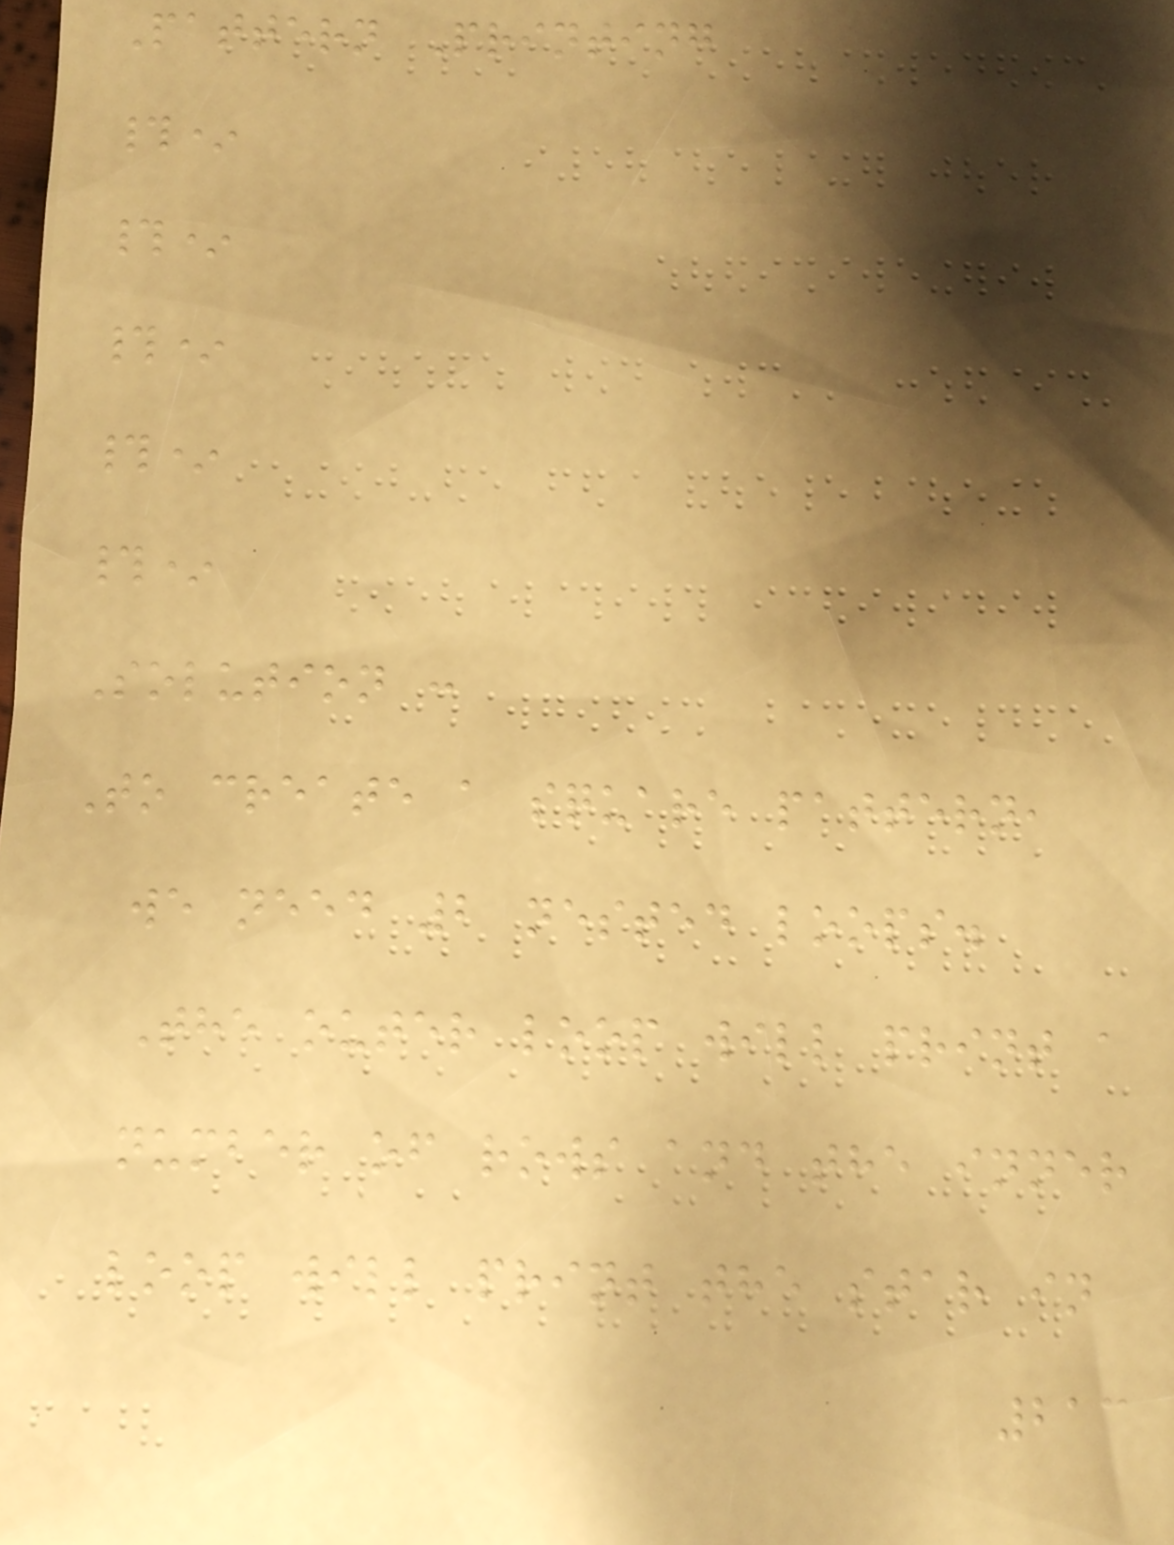Pattern Printing
#*
#*
#*
#*
#*
Solution :
To create a square pattern,
we need 2 nested loops.
The outer loop will print a
number of rows and the inner
loop will print the star in
213
